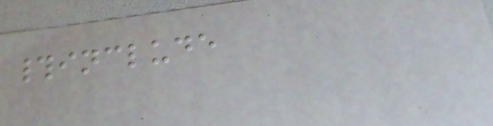#include
